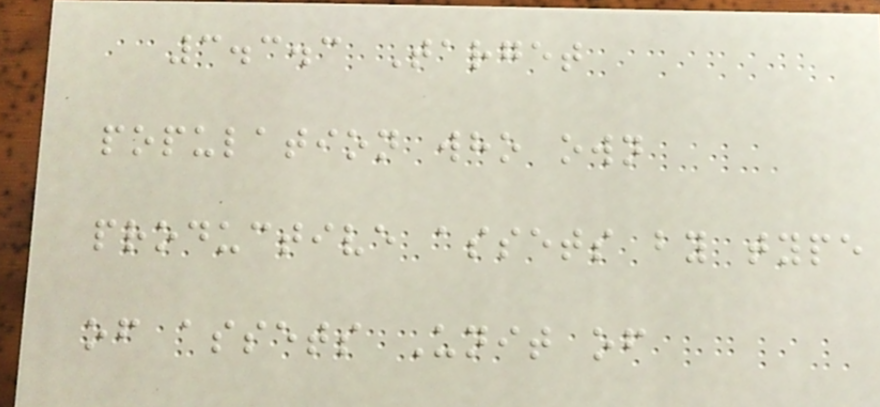3.3.3 Target
population who own
productive assets by type
of assets Unit of
